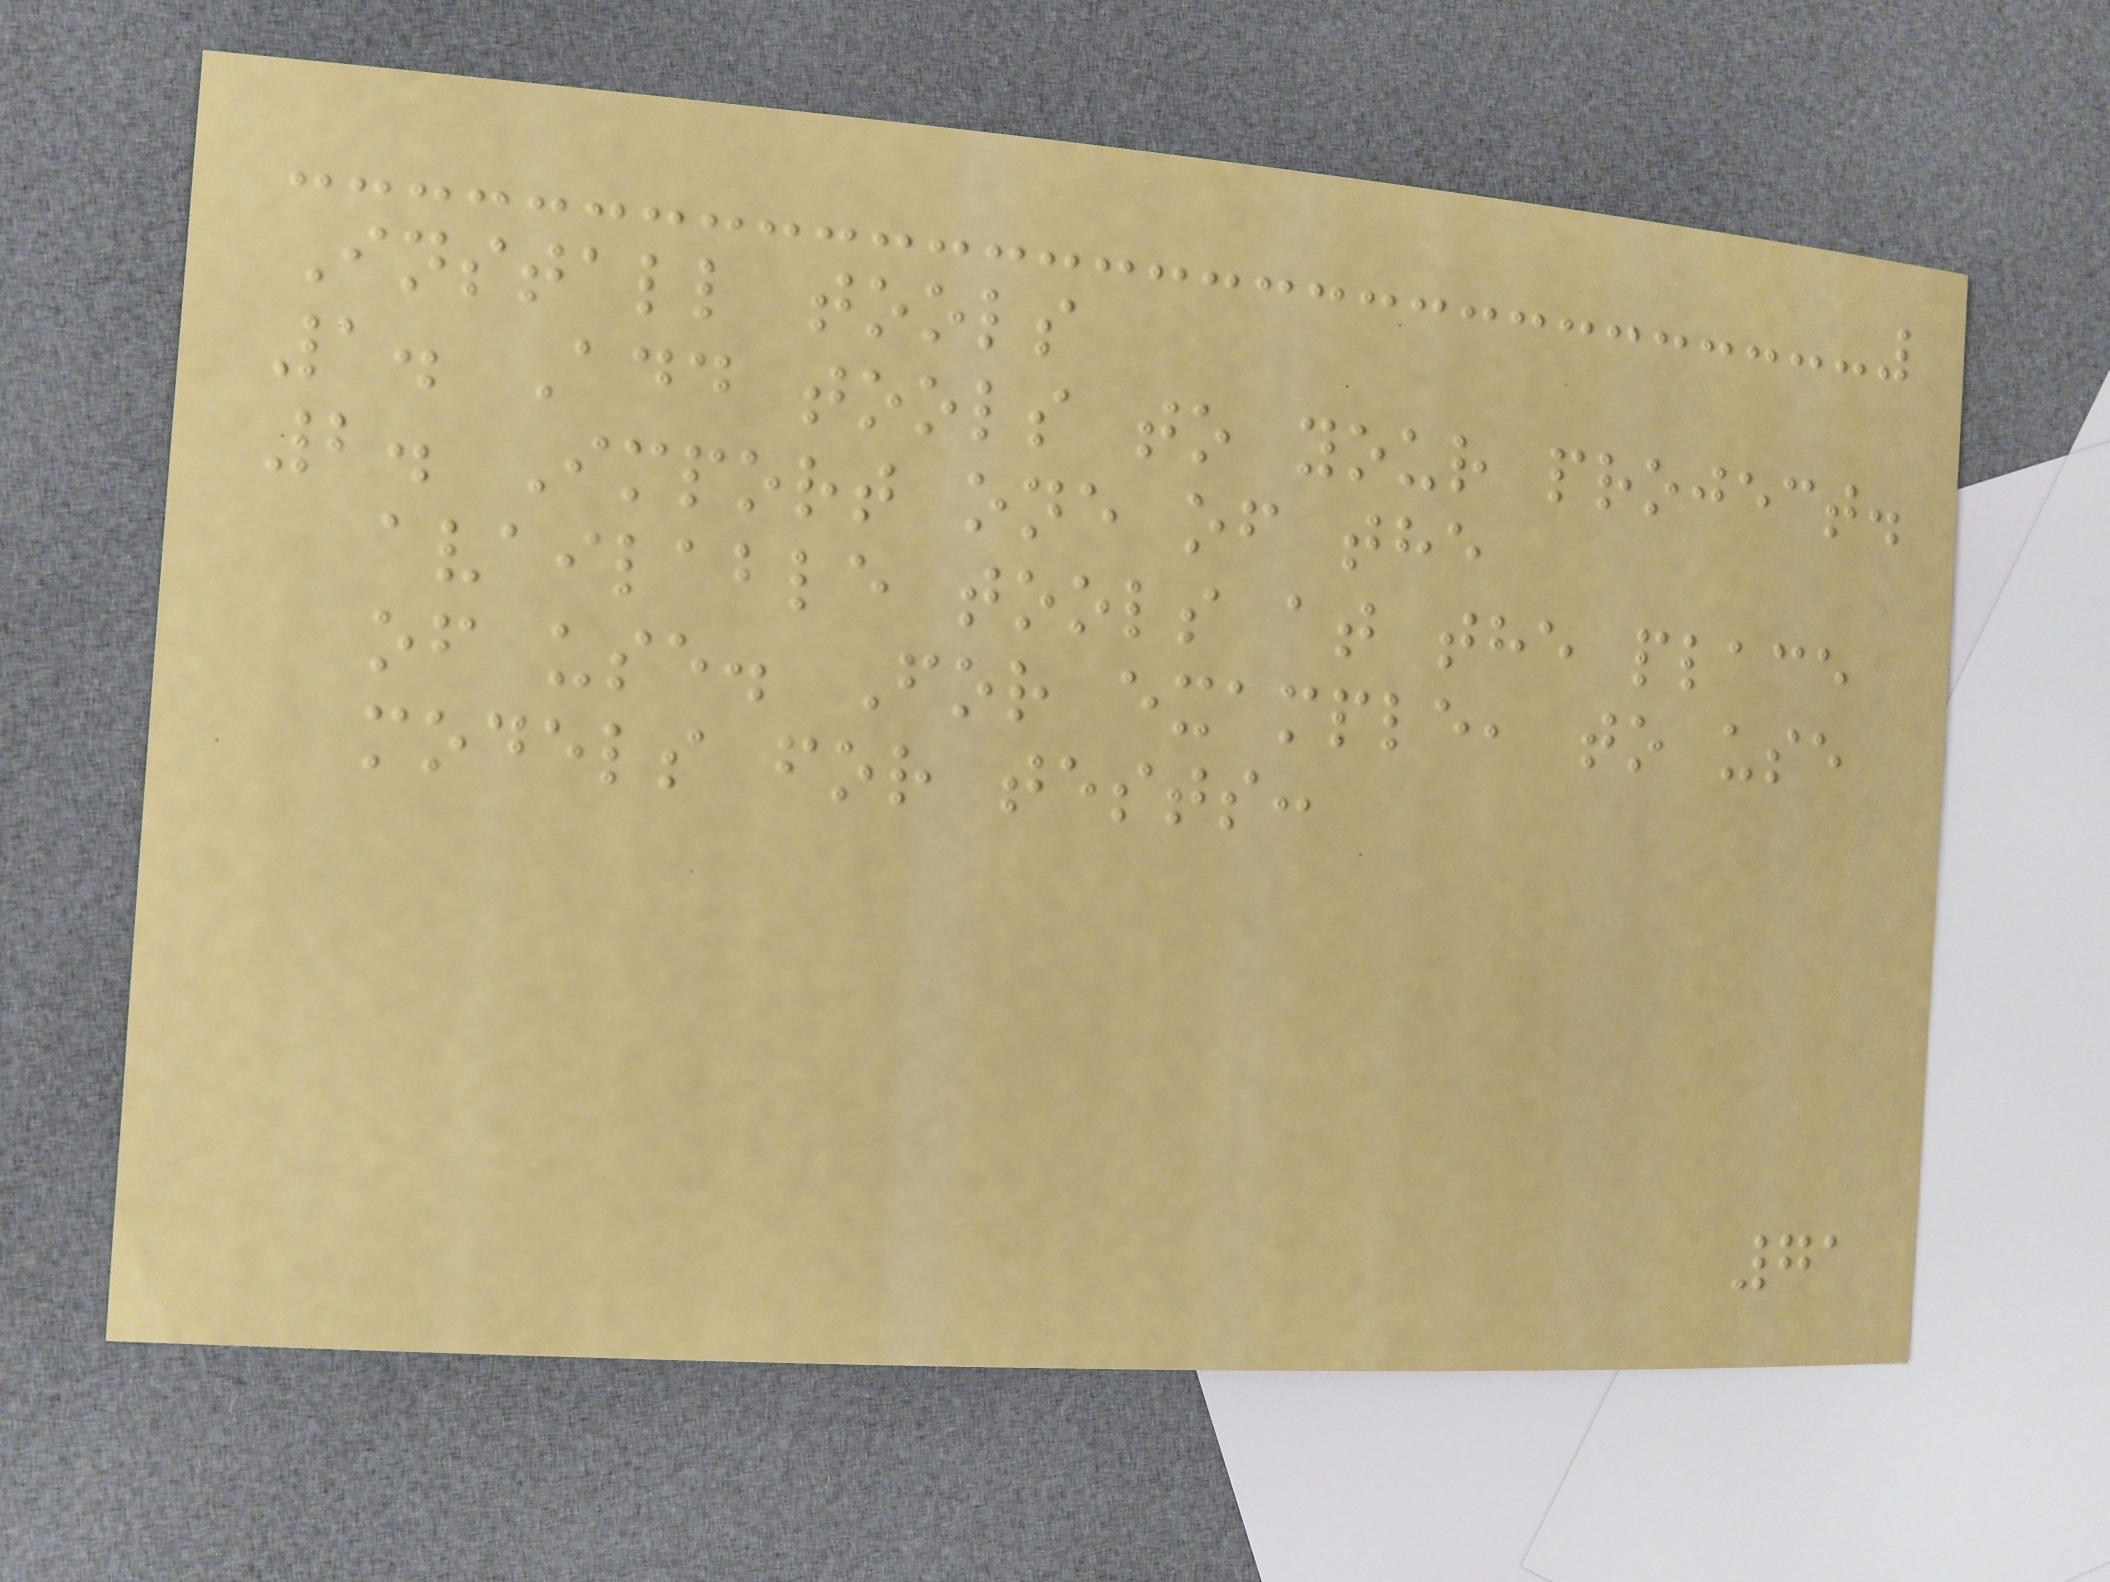Install tools
1. Add tools to your project.
2. Import one of the
available tools at the place
of use. For example, to use
models for tests:
71
